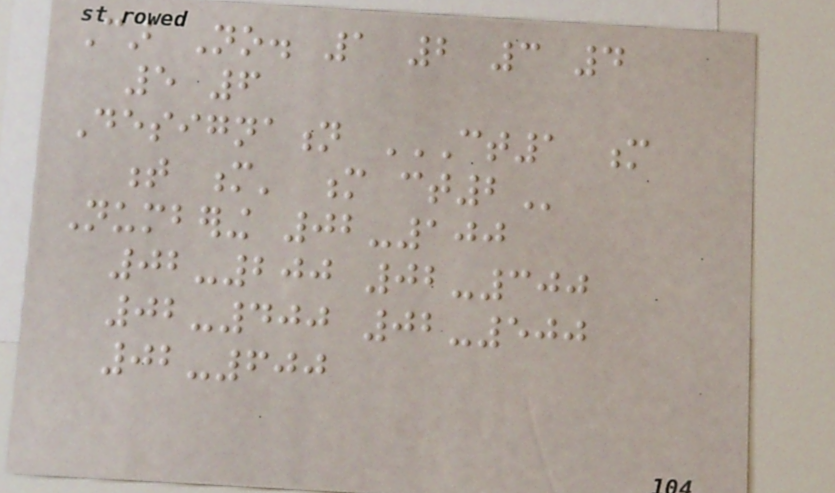Car No. 1 2 3 4
5 6
Designation CT1 M
T M' M CT2
Numbering 02-100
02-200 02-300
02-400 02-500
02-600
